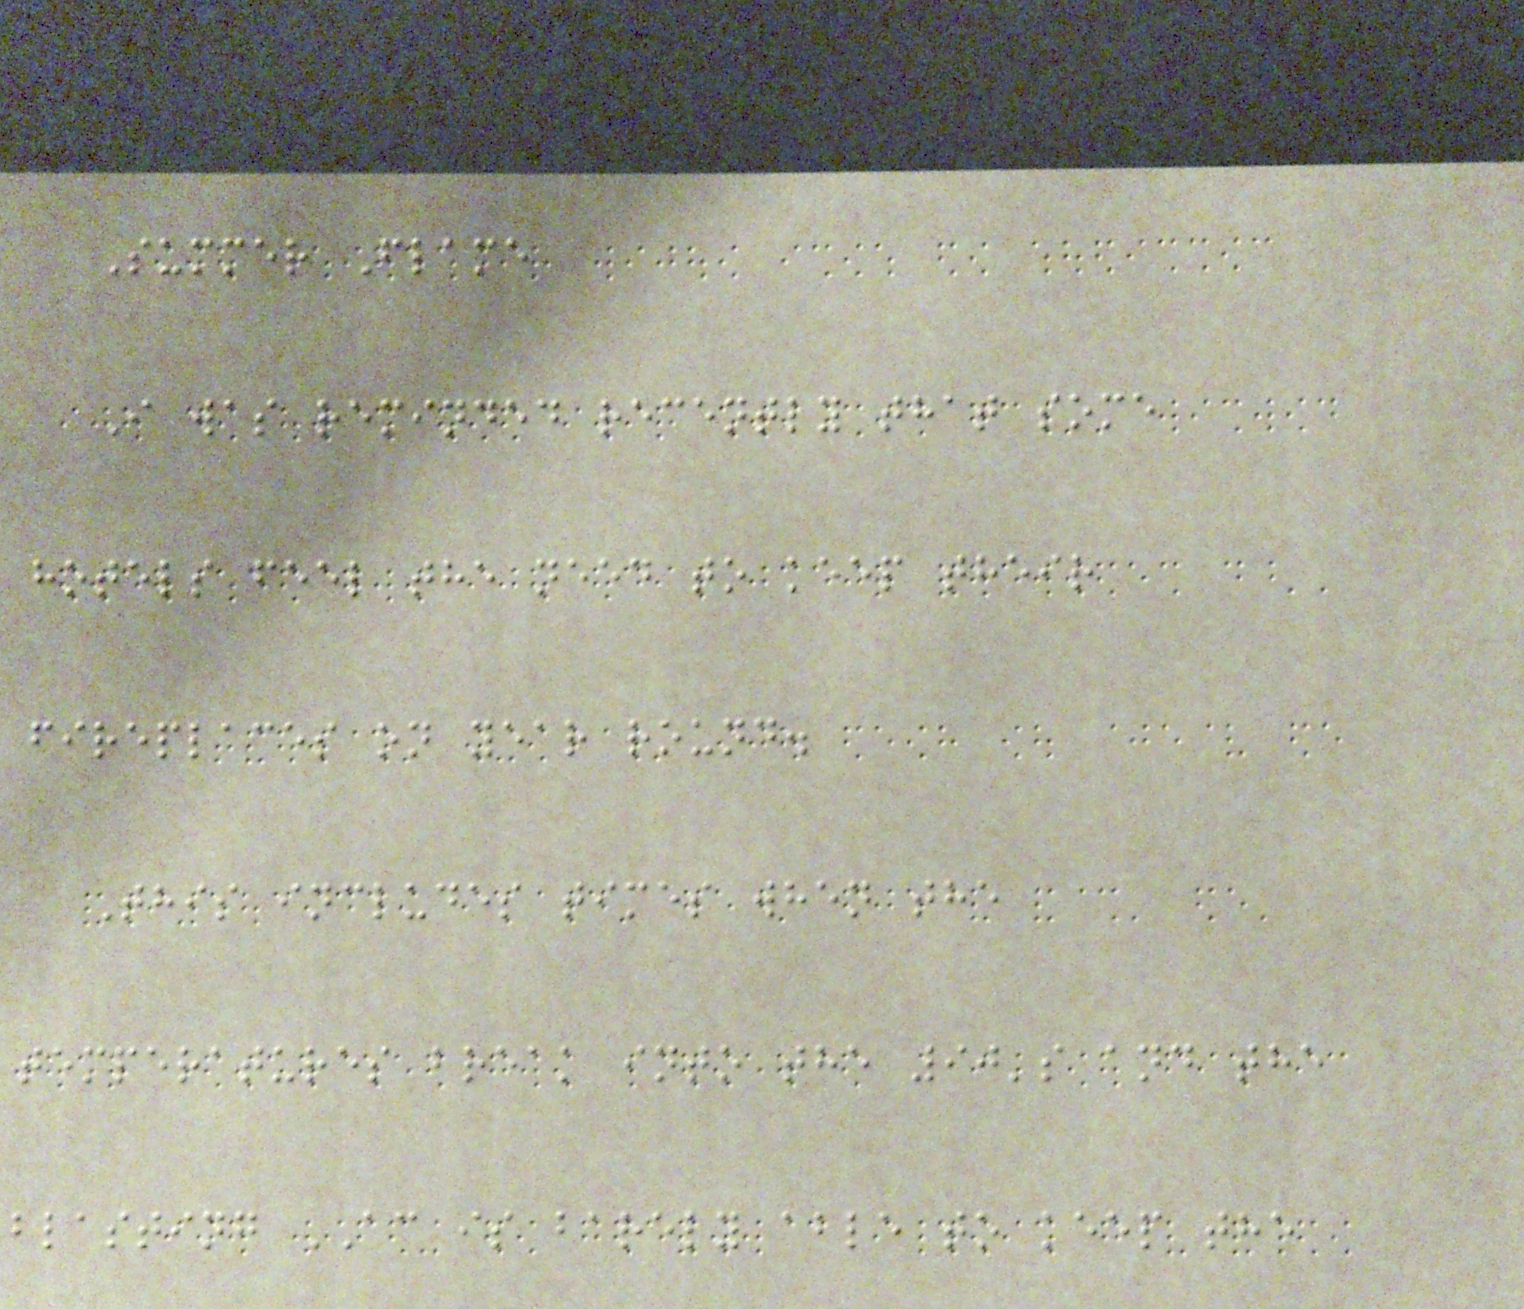Summer Flame
I was reminded recently that some
hotels feel the need to keep their
fireplaces on year round.
This includes times when the
temperatures break into the 90's and the
blasting AC is barely able to keep the
